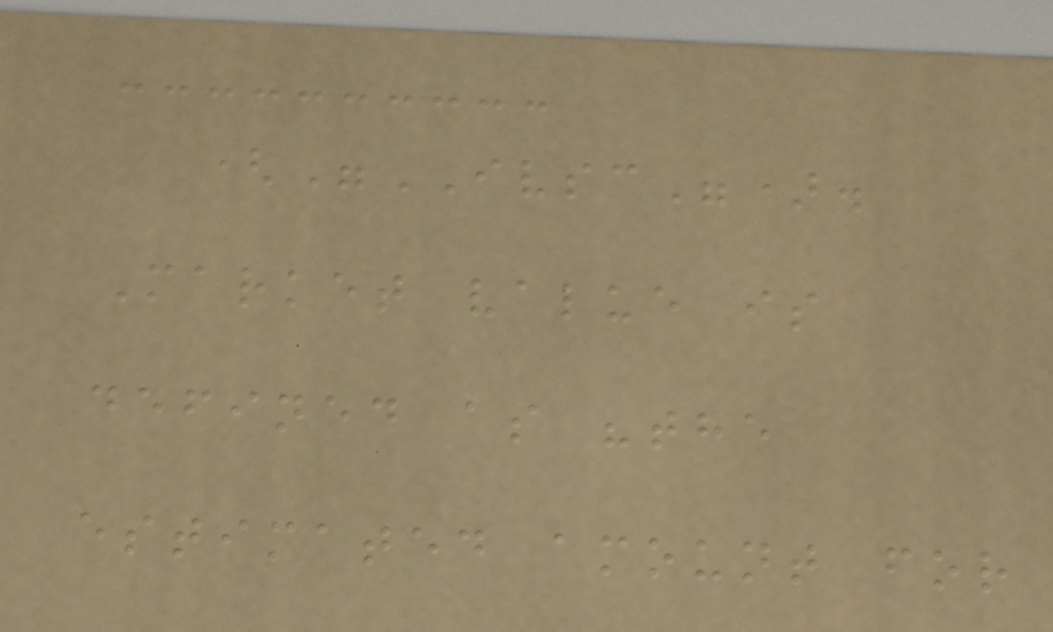("IVSC").
Market value is
defined as "the
estimated amount for
